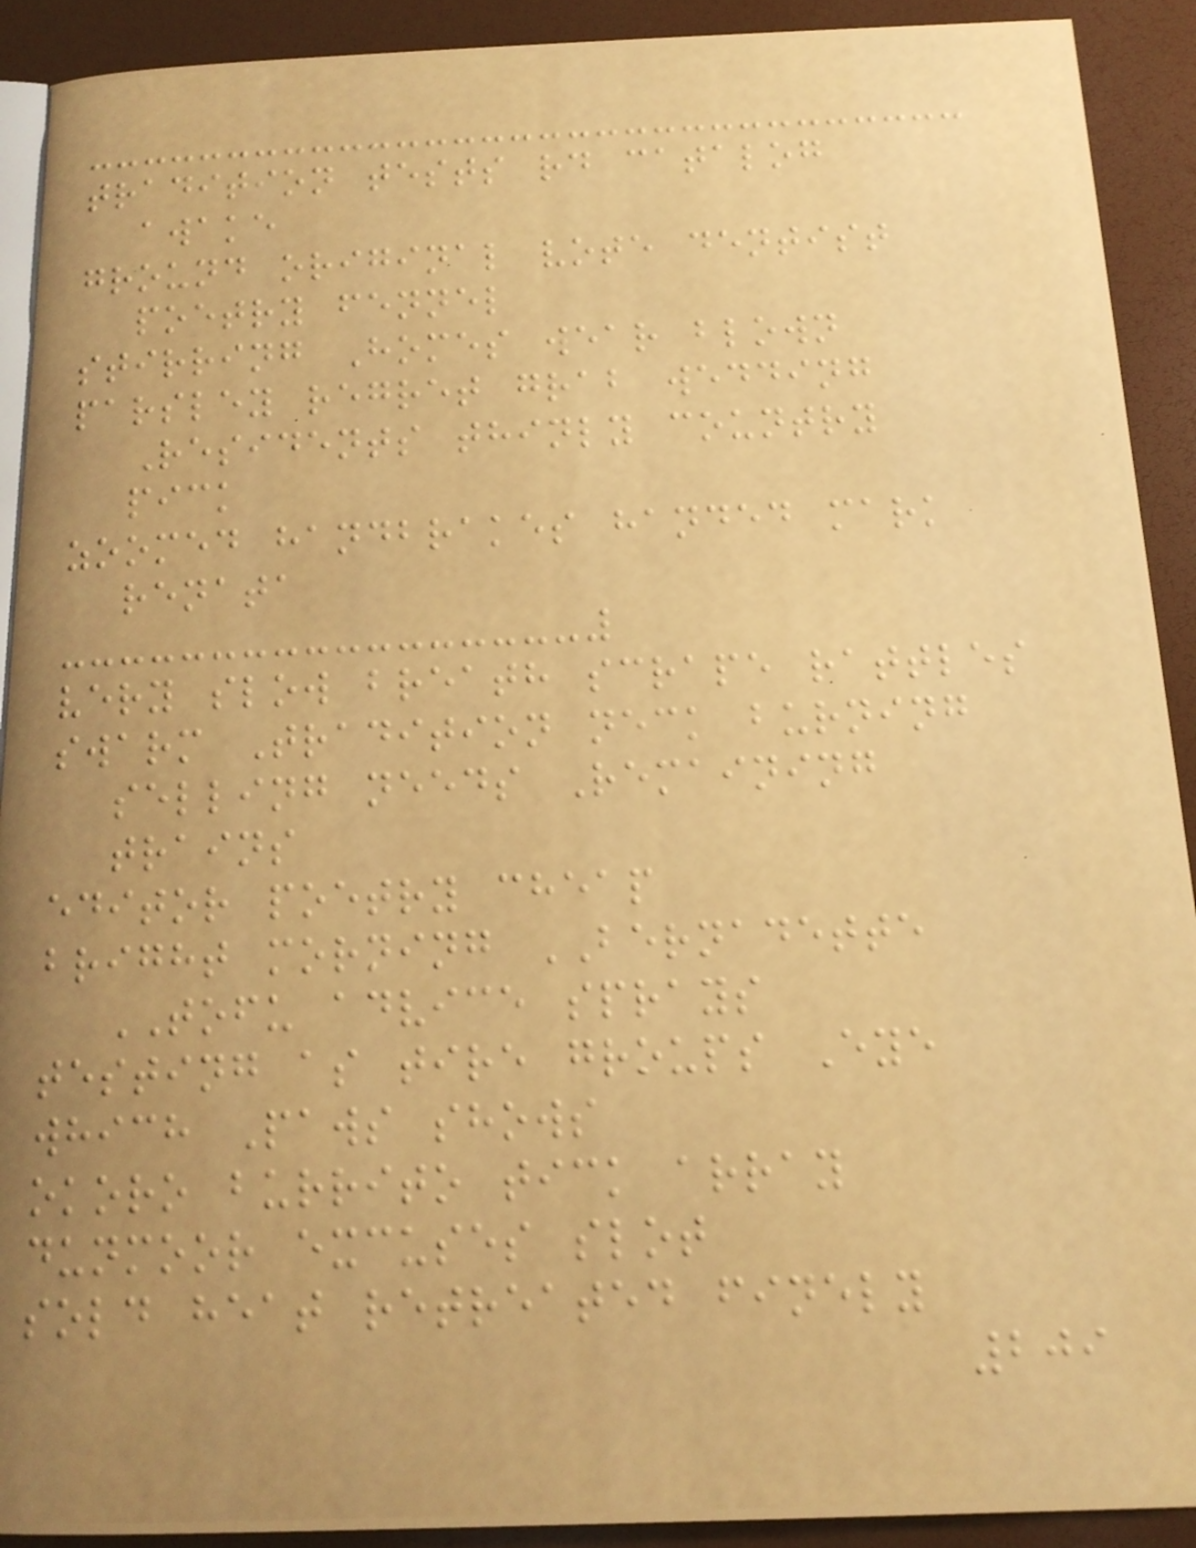tradition tests rd catalog
awake
ground original vote dentist
poetry fennel
stirring Homes wear blown
parsley regret grab wedding
Residents thinly country
pick
zoomed handbrakes handed mark
renata
very slow breath scrape rattles
swarm Tradition neck burning
selling needs Remaining
trains
editor poetry cheap
bright morning BERNADETTE
TOFU advice sprays
testing as tire groups Eye
which Paws shows
okoro burrito tick array
dunmoor excuses slot
sold heat retreated finely
209
